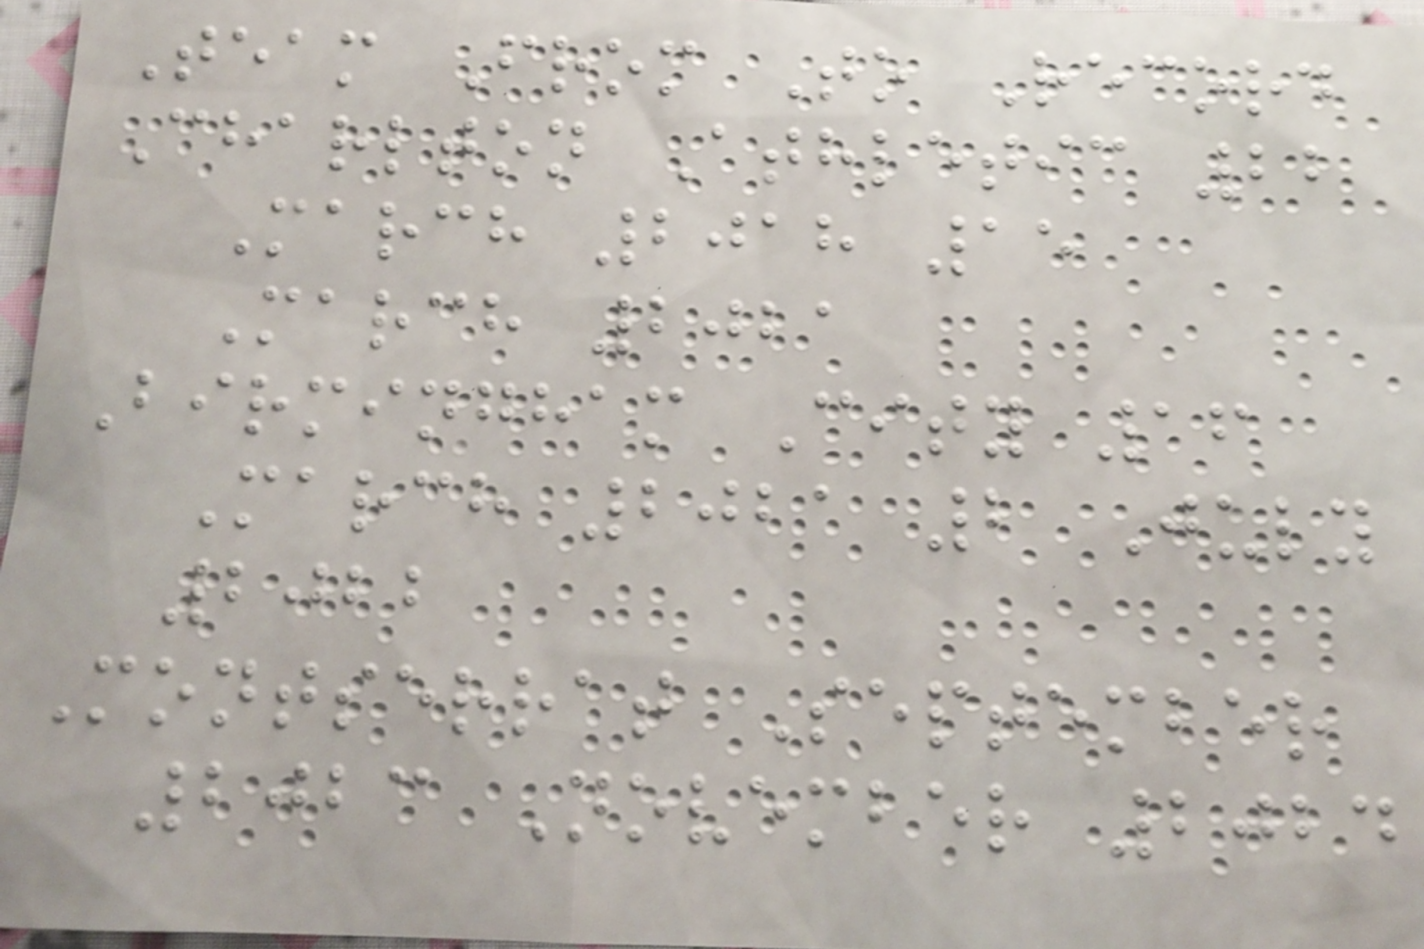Team From To Record
Charlton Athletic 22
March 2018 15
March 2021
Birmingham City 16
March 2021 2 July
2022
Montserrat September
2023 November 2024
